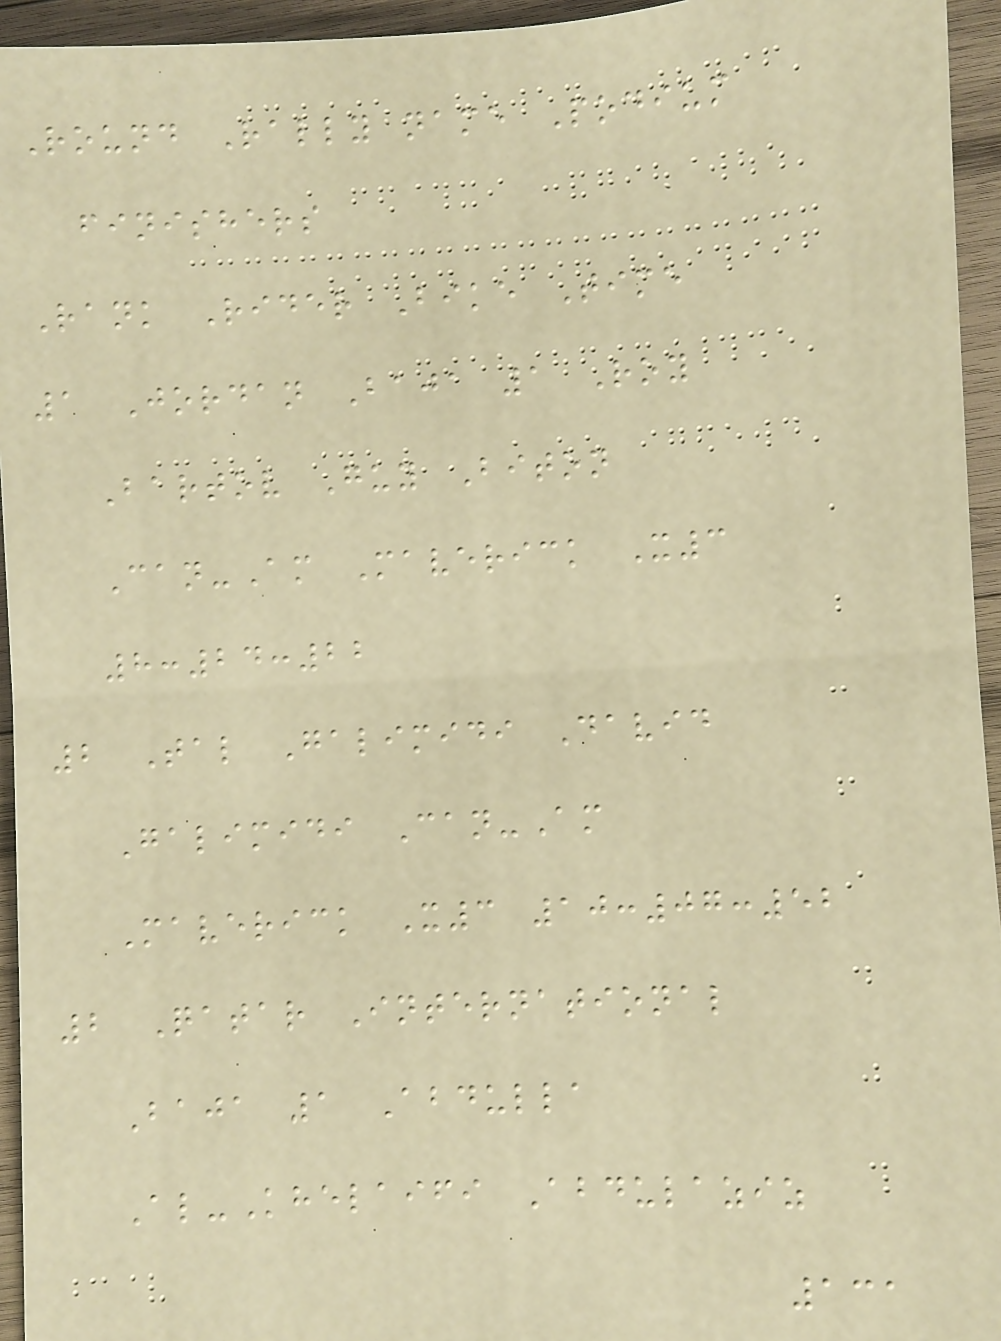Round Rally name Podium
finishers
Rank Rider Bike Time
1 Jordan Baja 1 Roy
Bartov Guy Biton
Can-Am Maverick X3
8:24:22
2 Tal Galimidi David
Galimidi Can-Am
Maverick X3 10:07:52
2 Qatar International
Baja 1 Abdulla
Al-Khelaifi Abdulaziz
131
